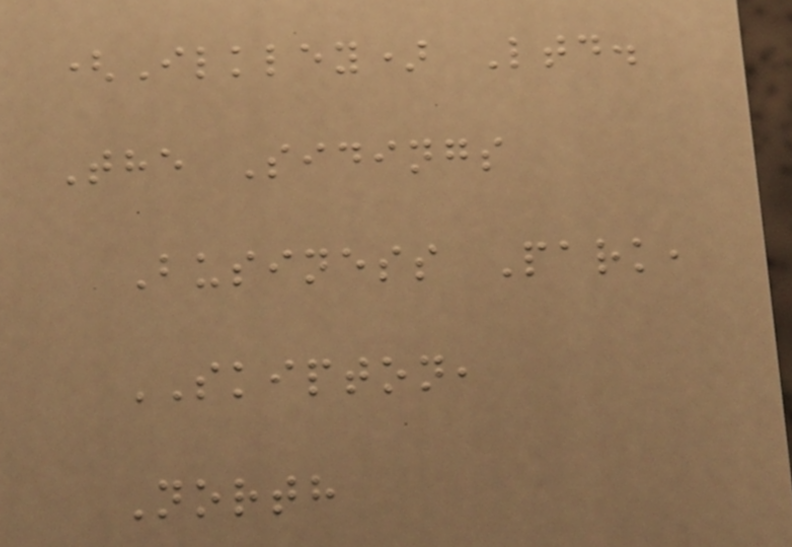(Ilkley) Ltd.
The Sidings
Business Park,
SKIPTON,
North
